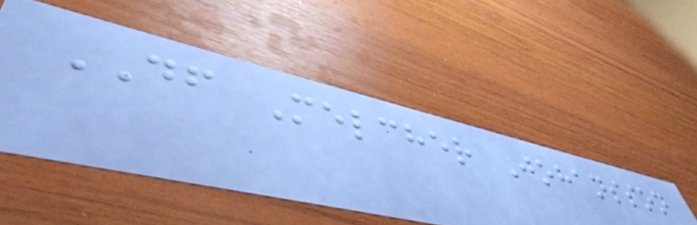DF Melcher Johansson
